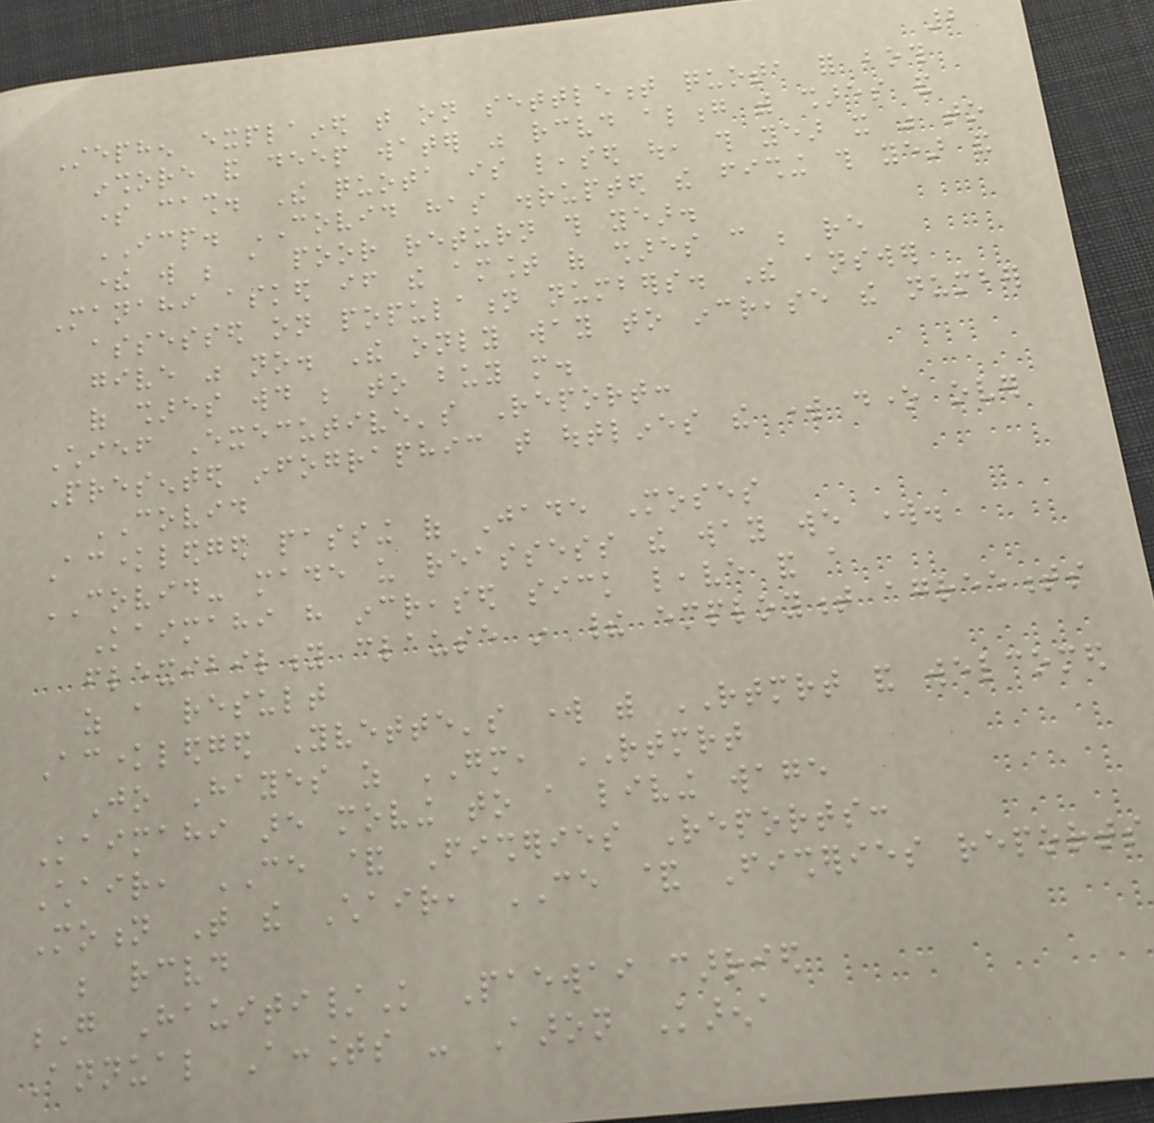2
Stephen explained that on settlement quota for both
inshore and deep water was received along with shares and
some cash. The quota is leased out, this year it was to
ICP. COVID has disrupted the fishing this year and
there will be a poor return this year.
Manahi asked if the amount of shares can be re
assessed on population numbers. The answer
give was no. The only way to increase the number
of shares would be to buy more.
Chief Executive's Report:
Presented infographic that outlines the work done over
COVID
Acknowledged passing of Jade Moses
COVID- made us reassess the way we work.
Kaimahi have increased sick leave and a
flexibility clause in their employment agreements
as a result
Acknowledged Yvette's work with RTMRT and welcomed
Jo Hayes as GM, RTMRT
Kaimahi are moving to a living wage
Chair, CE & Fisheries Reports:
Motion That the Chair, CE & Fisheries reports
be received
G Hauiti/K Paewai carried
Annual Accounts - Aaron Karena
